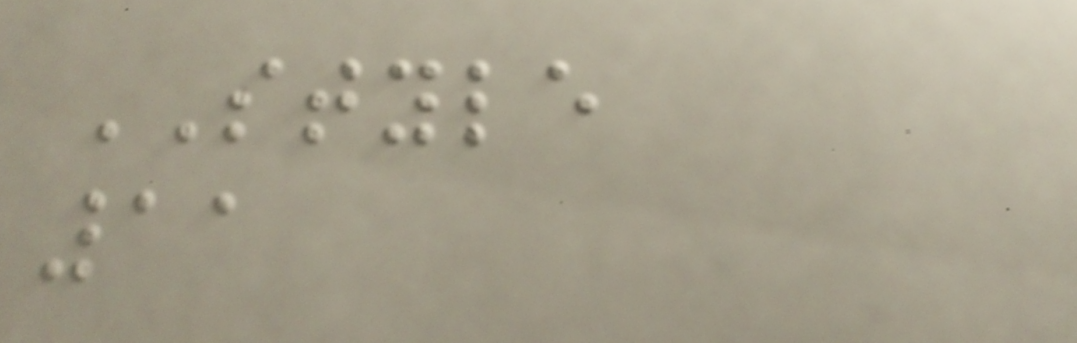STYLE
11
